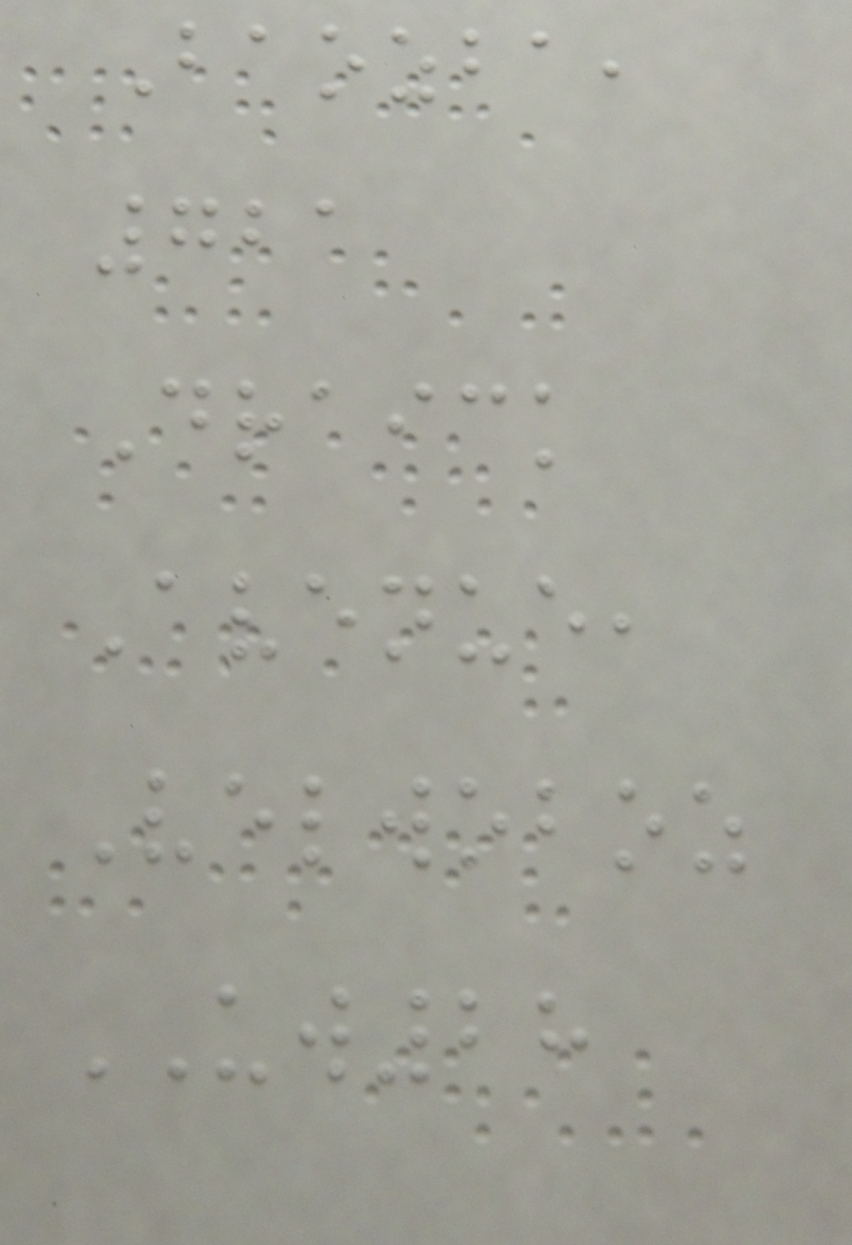Baozba,
721
Draick
Avenue,
Velwoboz
UW28
